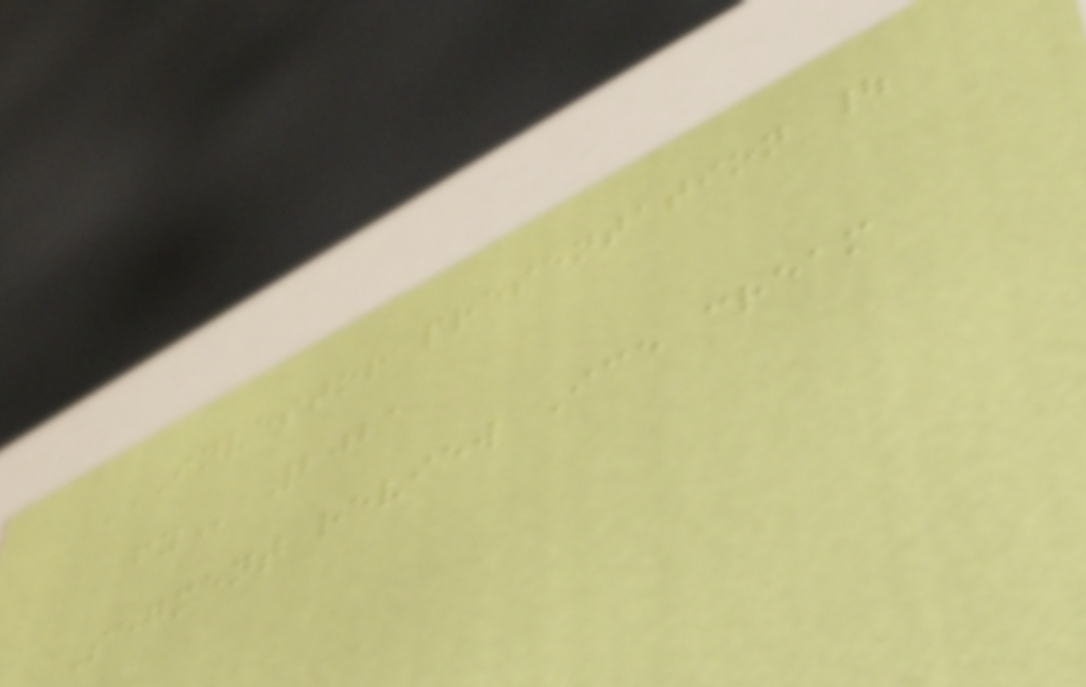INVESTOR PRESENTATION |
FY 2021
Segment review Ice cream
